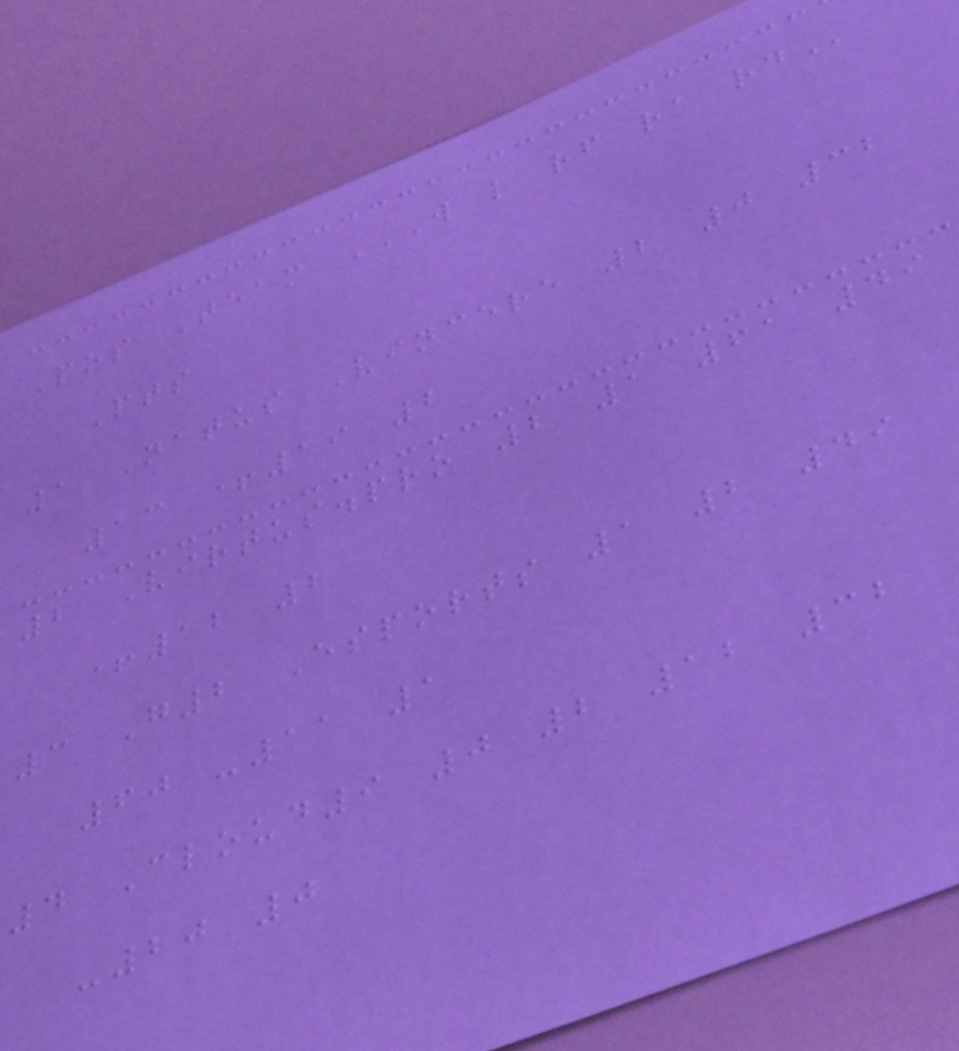Pos Team W L RF RA RD
Pts
1 Natus Vincere 2 0 32
13 +19 2
2 Virtus.pro 2 1 61 49
+12 2
3 G2 Esports 1 2 49
60 -11 1
4 Cloud9 0 2 12 32
-20 0
